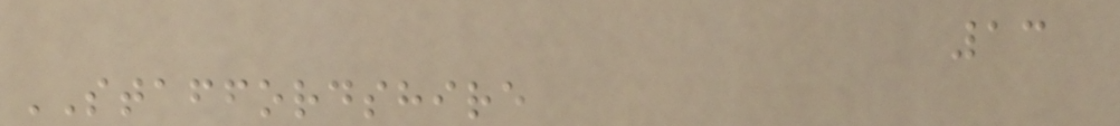13
STAFFORDSHIRE
